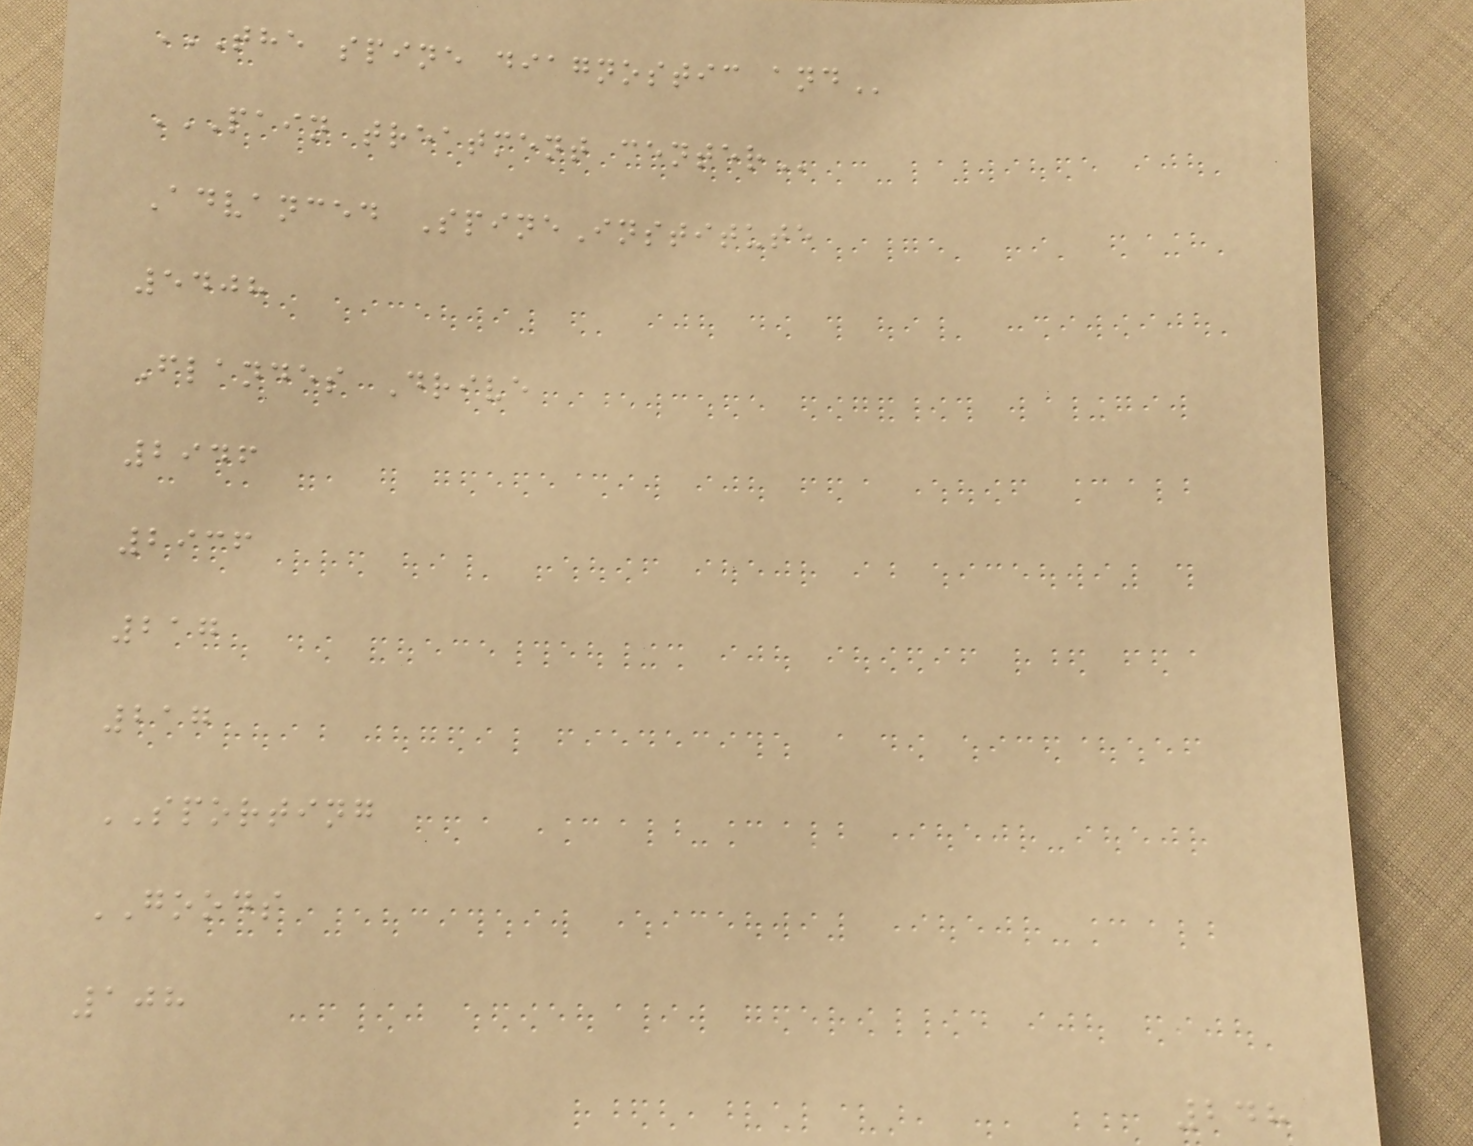THE SPINE DIAGNOSTIC AND
PAIN TREATMENT CENTER
Advanced SpineInstitute
5408
Flandes Drive
2946
2936
217
217
SPORTING
GOODS
108
248
